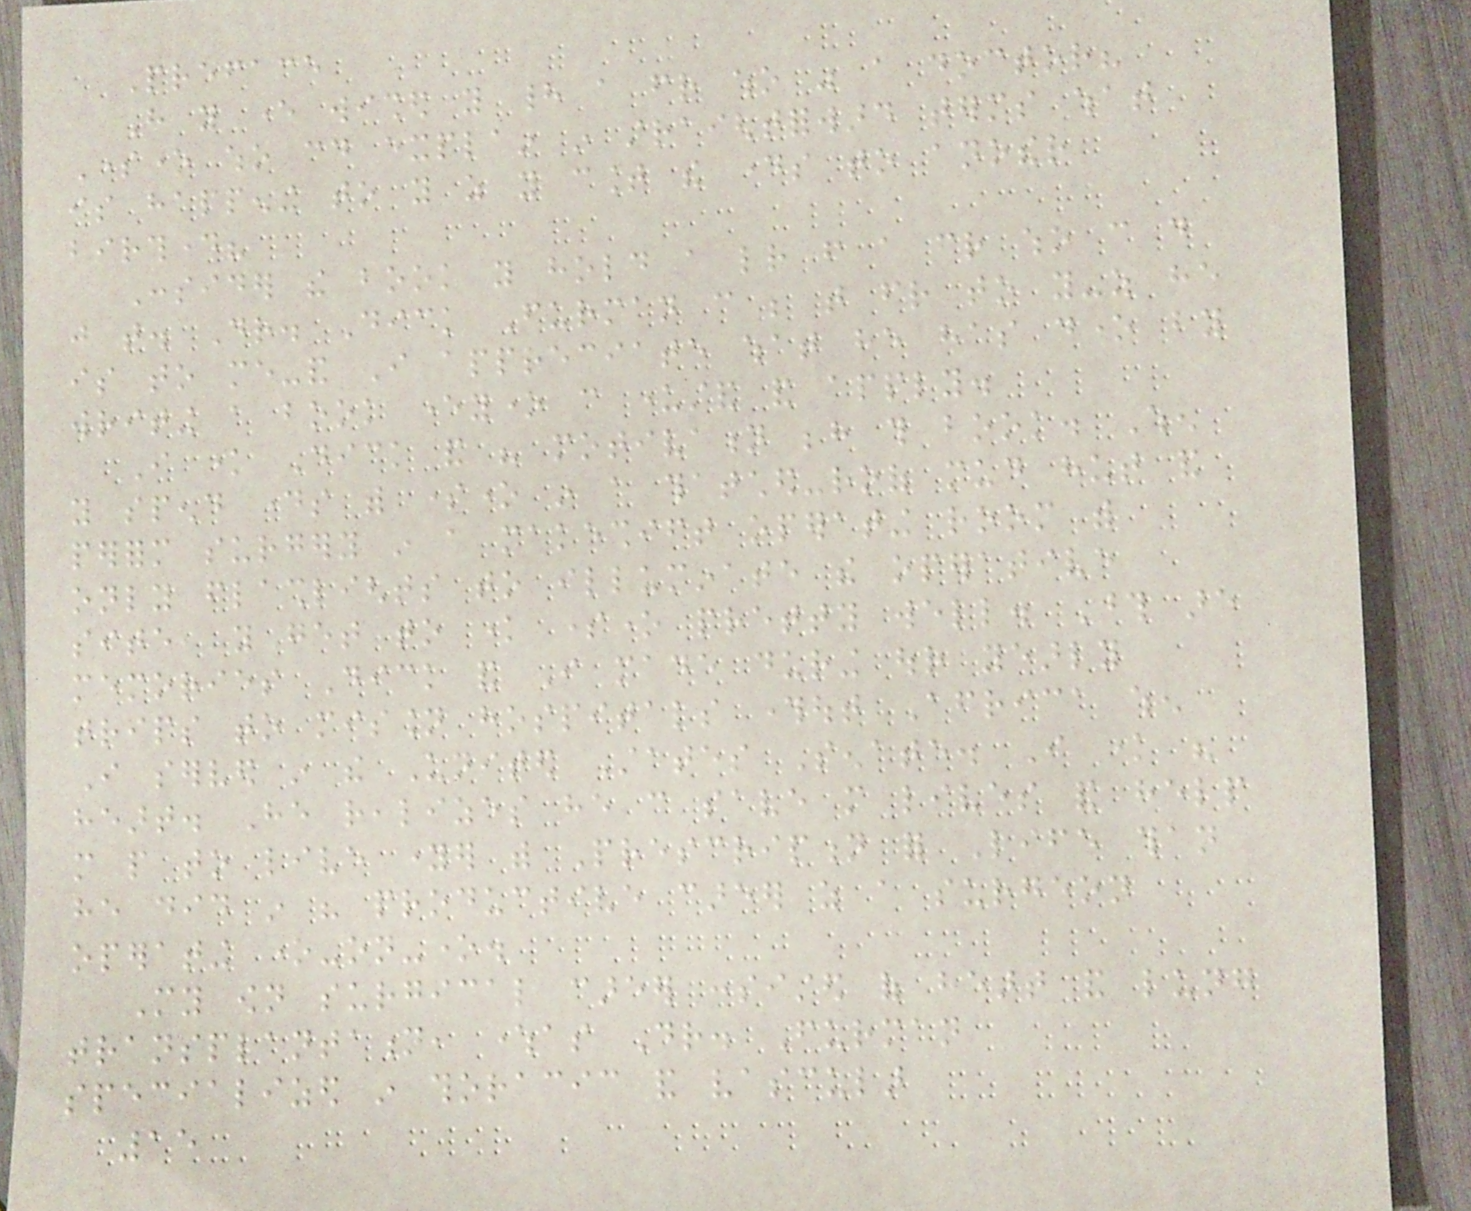Preface
Have you ever wished you had a friend who was a doctor?
Someone who could explain in straightforward terms what
is happening to you as you count the days to another
birthday?
Consider the book you hold a letter from a friend who can do
just that. Dr. Dick Furman can be that friend to you-as he
is to me-and I appreciate what he has done by
writing a book everyone can understand and apply.
I know Dick and his motivation behind this book. When
you spend days with someone in a thatched-roof mud hut and
perform surgery in a makeshift operating room with
only flashlights to illuminate the operative
site, you get to know someone pretty well. Those are
memories Dick and I made during our yearly
trips to mission hospitals throughout Africa when
I served in the United States Senate. I know his
heart. He realizes he can save more lives and help
more people to live younger with Prescription for Life than
he did in his productive career as a surgeon
operating one-on-one.
My own surgical career consisted of heart and lung
transplantation, whereas Dr. Furman
specialized in thoracic and vascular
15
